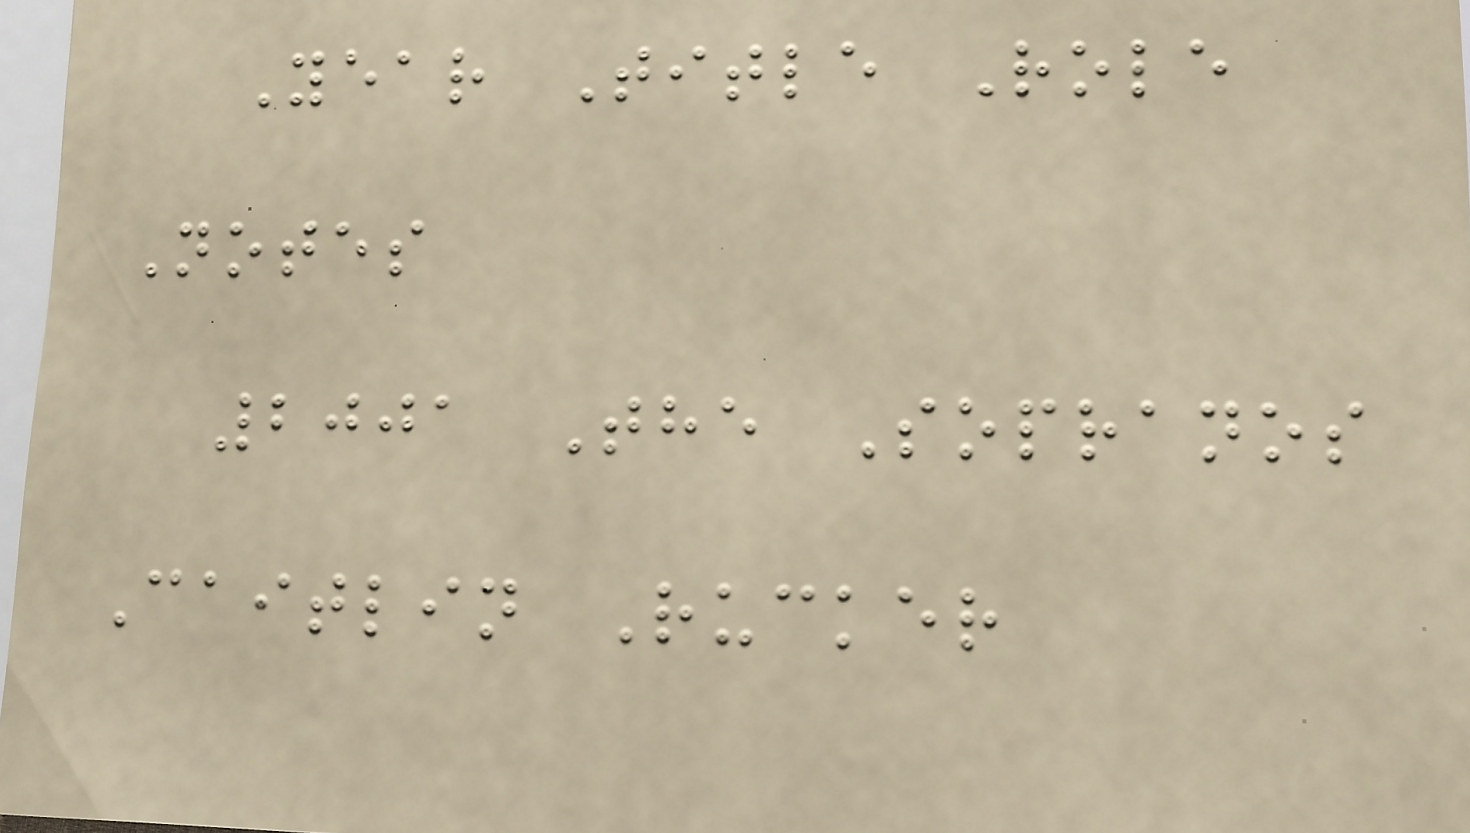Year Title Role
Notes
2001 The Sopranos
Caitlin Rucker
